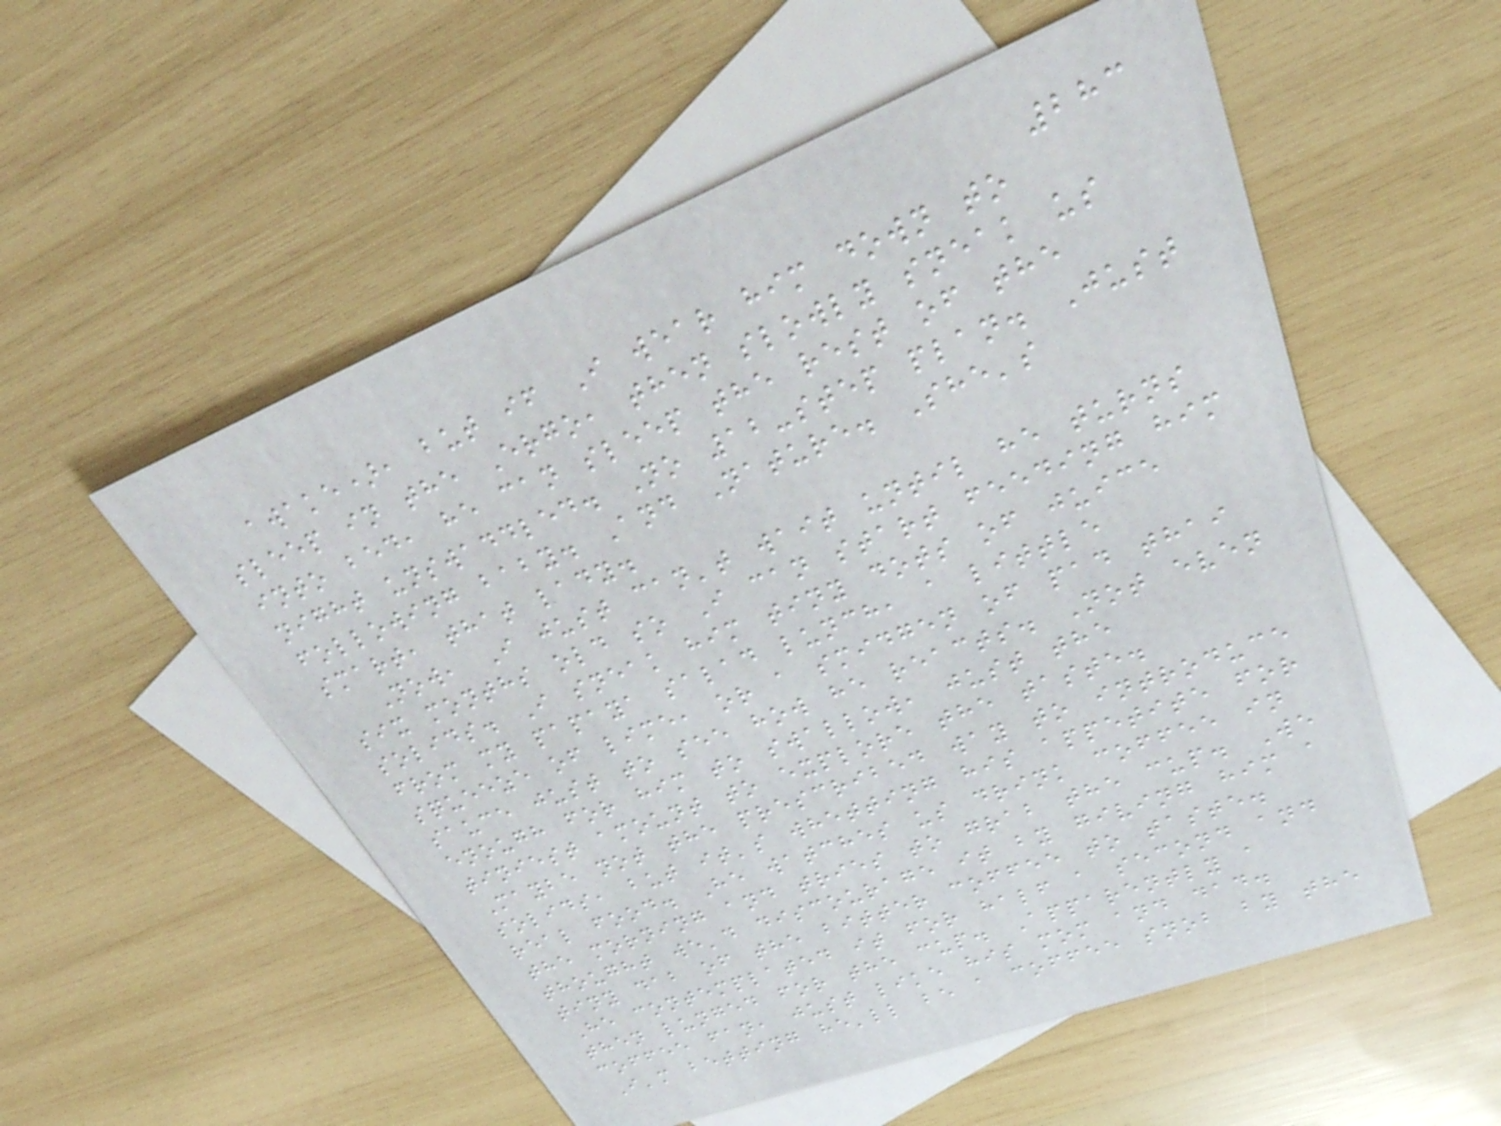283
awake), but if I wear him down to
sleep in the Ergo, then slowly sneak us
into bed, he can sleep the rest of the
night unswaddled. No 12-step plan. Just
following baby. And Nature. She's
smart, that lady.
Now, I just can't wait until he turns
six months old so I can start feeding him
solids. I sneak him tiny dots of juice
from my papaya salad lunch, a little
squeeze of lime, or a smidgen of pad thai
sauce just to see how he reacts. Not even
enough for him to swallow, just the
tiniest amount to explore the taste.
Maybe not the prescribed way to introduce
solids, but it's whetting his appetite for
real food. He watches us drink coffee in
the morning and tries to grab the cup. We
thought we'd discourage it by giving him a
tiny dab of the bitter coffee to taste.
He contemplated it for half a second and
then lunged for the cup. Apparently a
coffee fan, just like his mom and dad.
I'm betting he'll be a coffee snob by the
